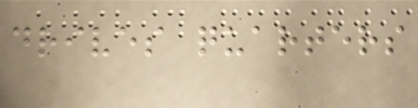drives quarters
